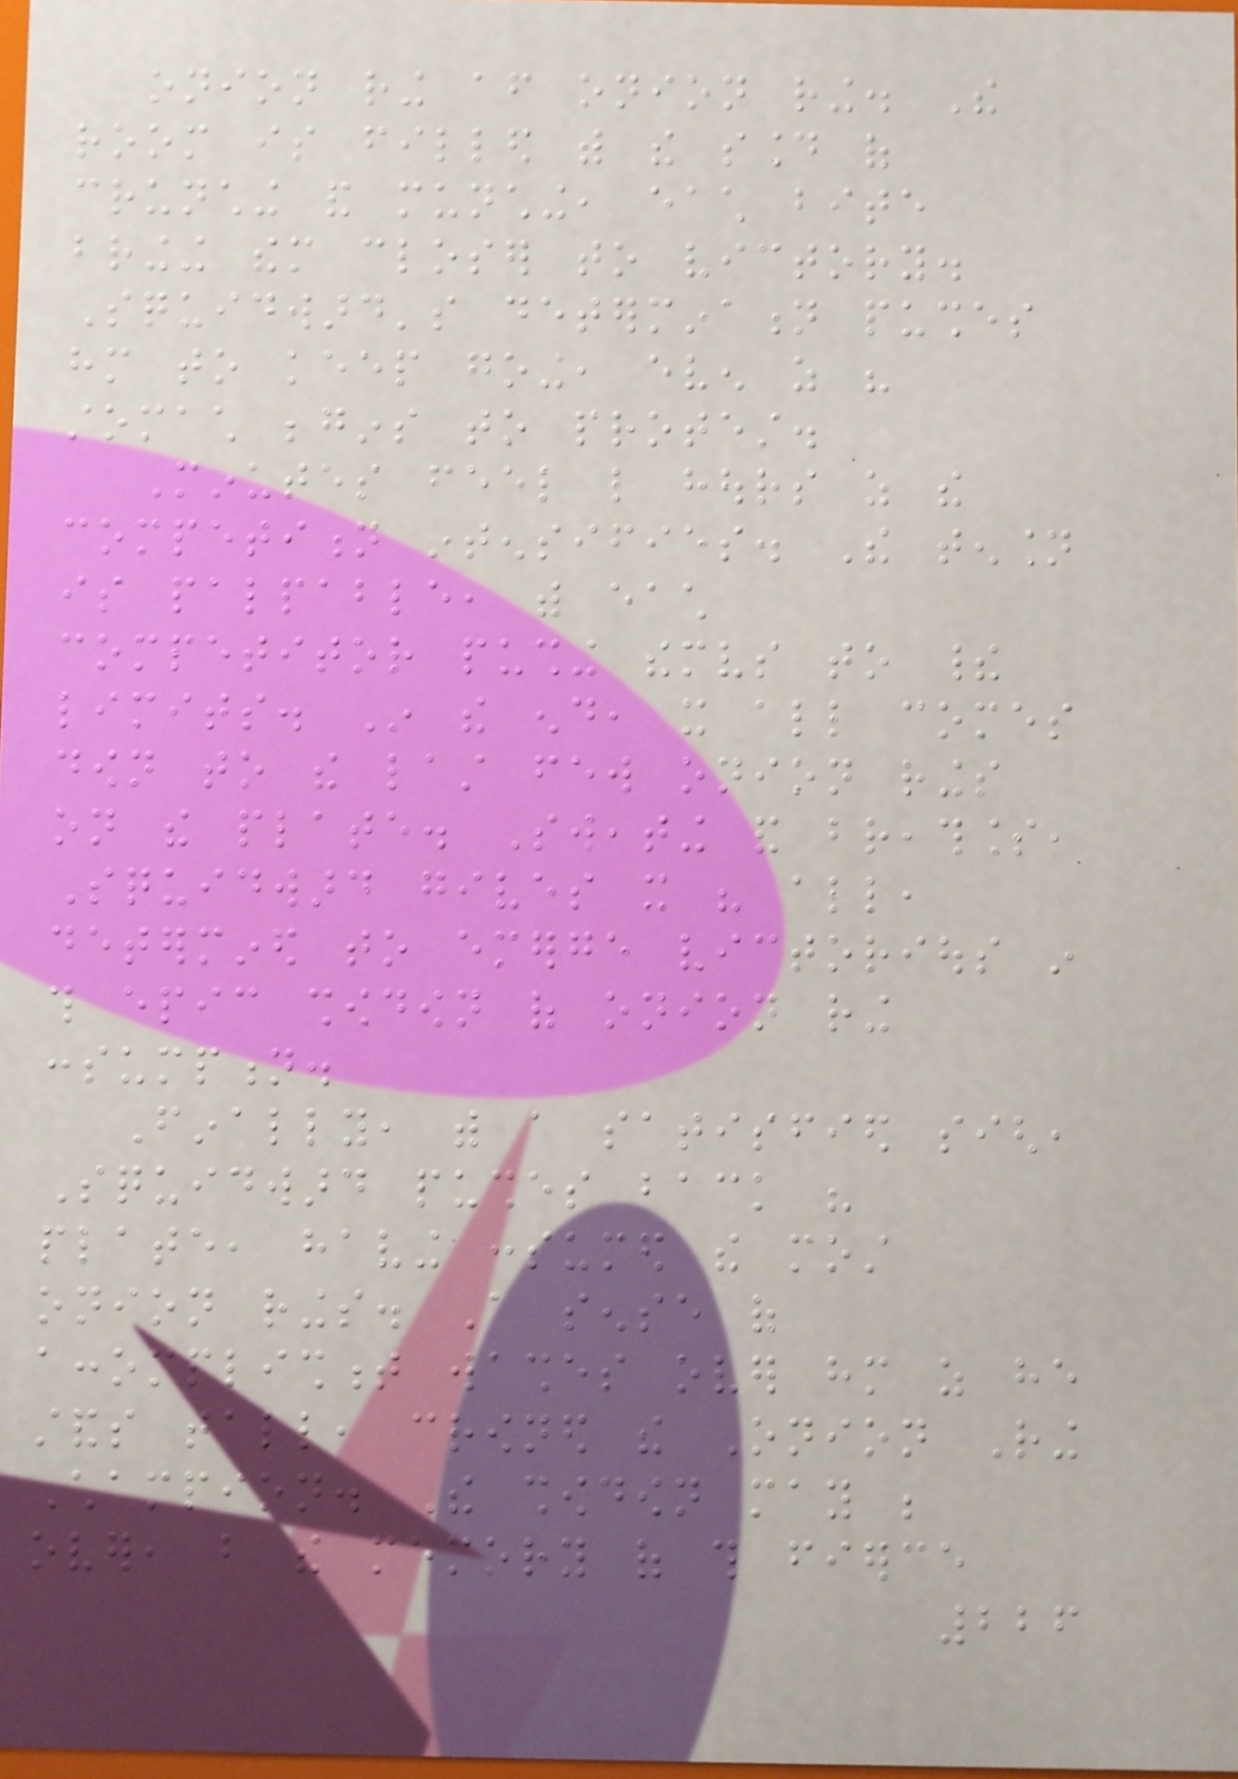onion ring after onion ring. The
room is filled with the sound of
crunching and munching, each bite
bringing them closer to victory.
Squidward's determination pushes
him to keep going, even as his
stomach begins to protest.
Minutes feel like hours as the
competition intensifies. The tension
is palpable, with each
competitor pushing themselves to their
limits. In the end, it all comes
down to the last few onion rings
on the plate. Sweating and breathless,
Squidward gives it his all,
determined to emerge victorious in
this epic showdown of onion ring
consumption.
Finally, with a satisfied sigh,
Squidward pushes back his
plate, having consumed the most
onion rings. A sense of
accomplishment washes over him as he
stands tall, crowned the Onion Ring
Champion. The showdown may be
over, but the memory of this fierce
226
